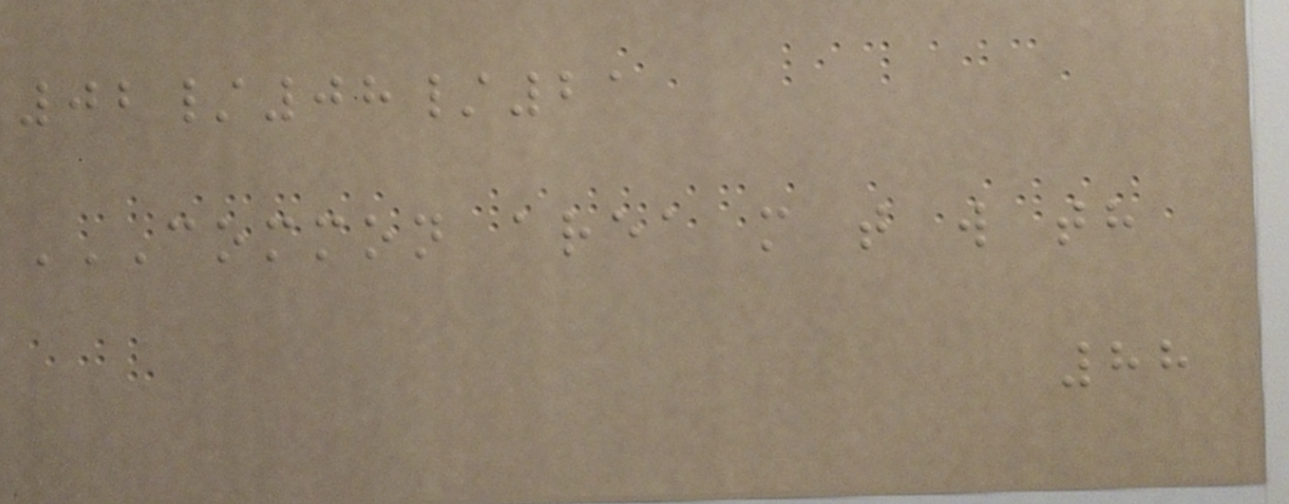02/08/21
COMMON AREA M T W TH
88
